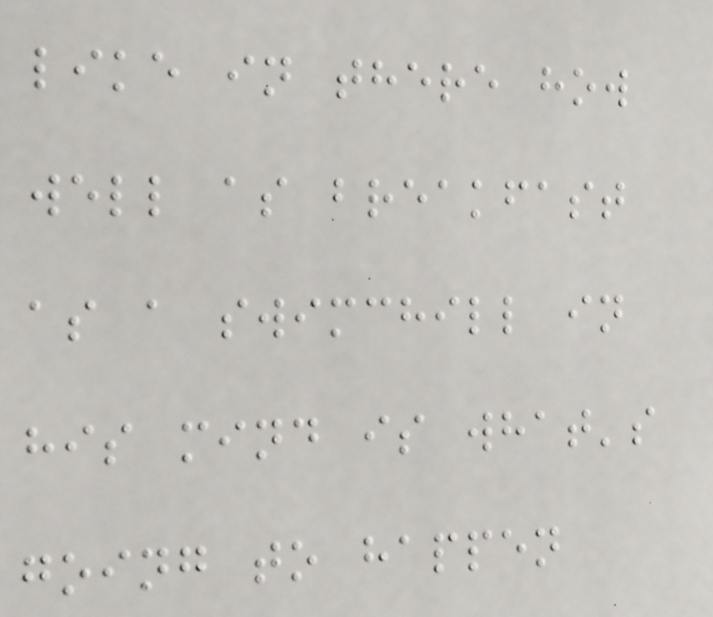like in there how
well as breakfast
as a swimchill in
his mind is what's
going to happen
